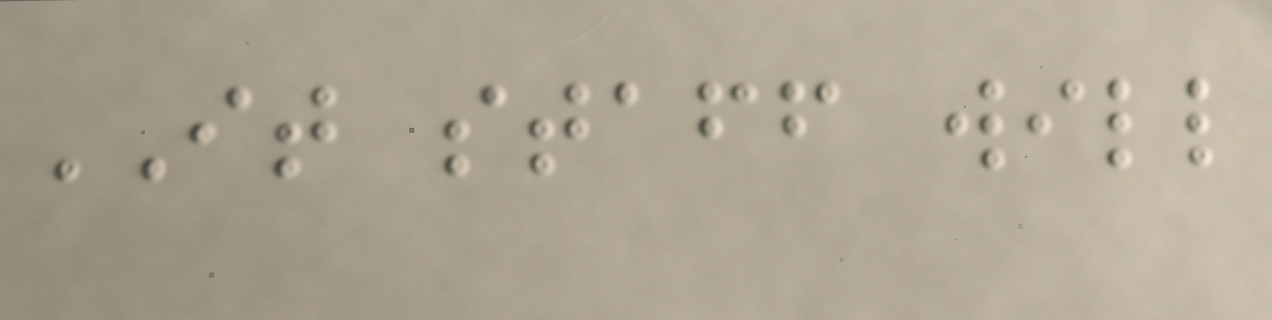IT staff will
